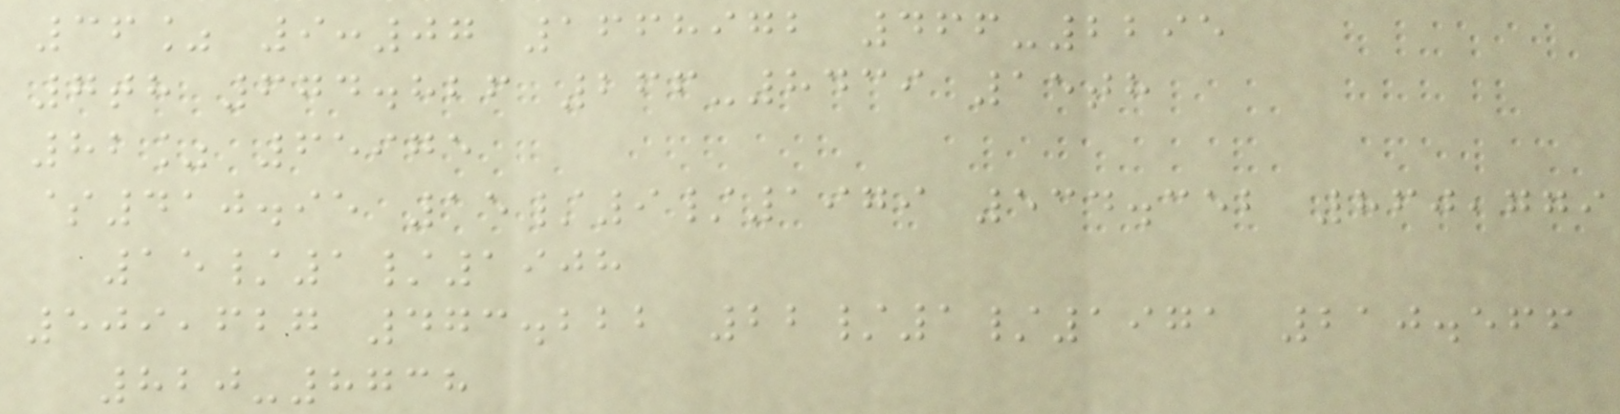36% 9:07 1668972 466-2295
7th 674.826 266-8439 15th
82% 65975
$410.95 15/9/1979 534.352 860,779
15/1/1908
509,627 473.222 22/1/1971 210.566
820-8738
